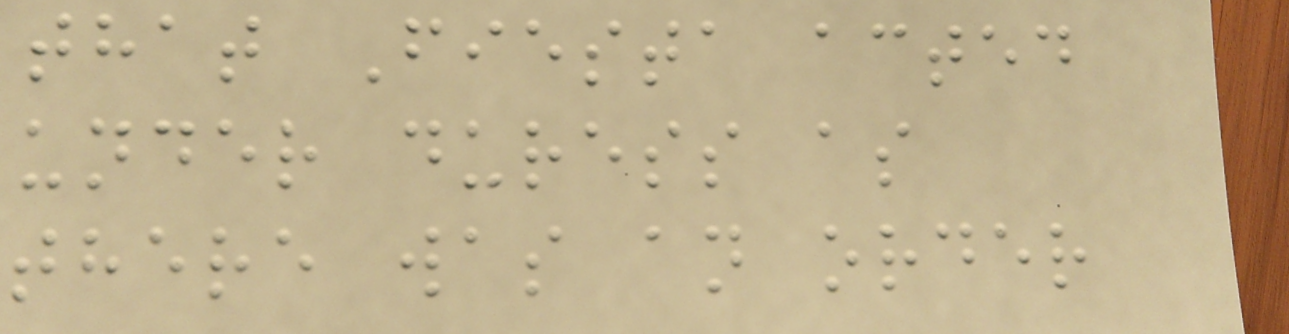that Fiesta acted
under duress as
there was an order
